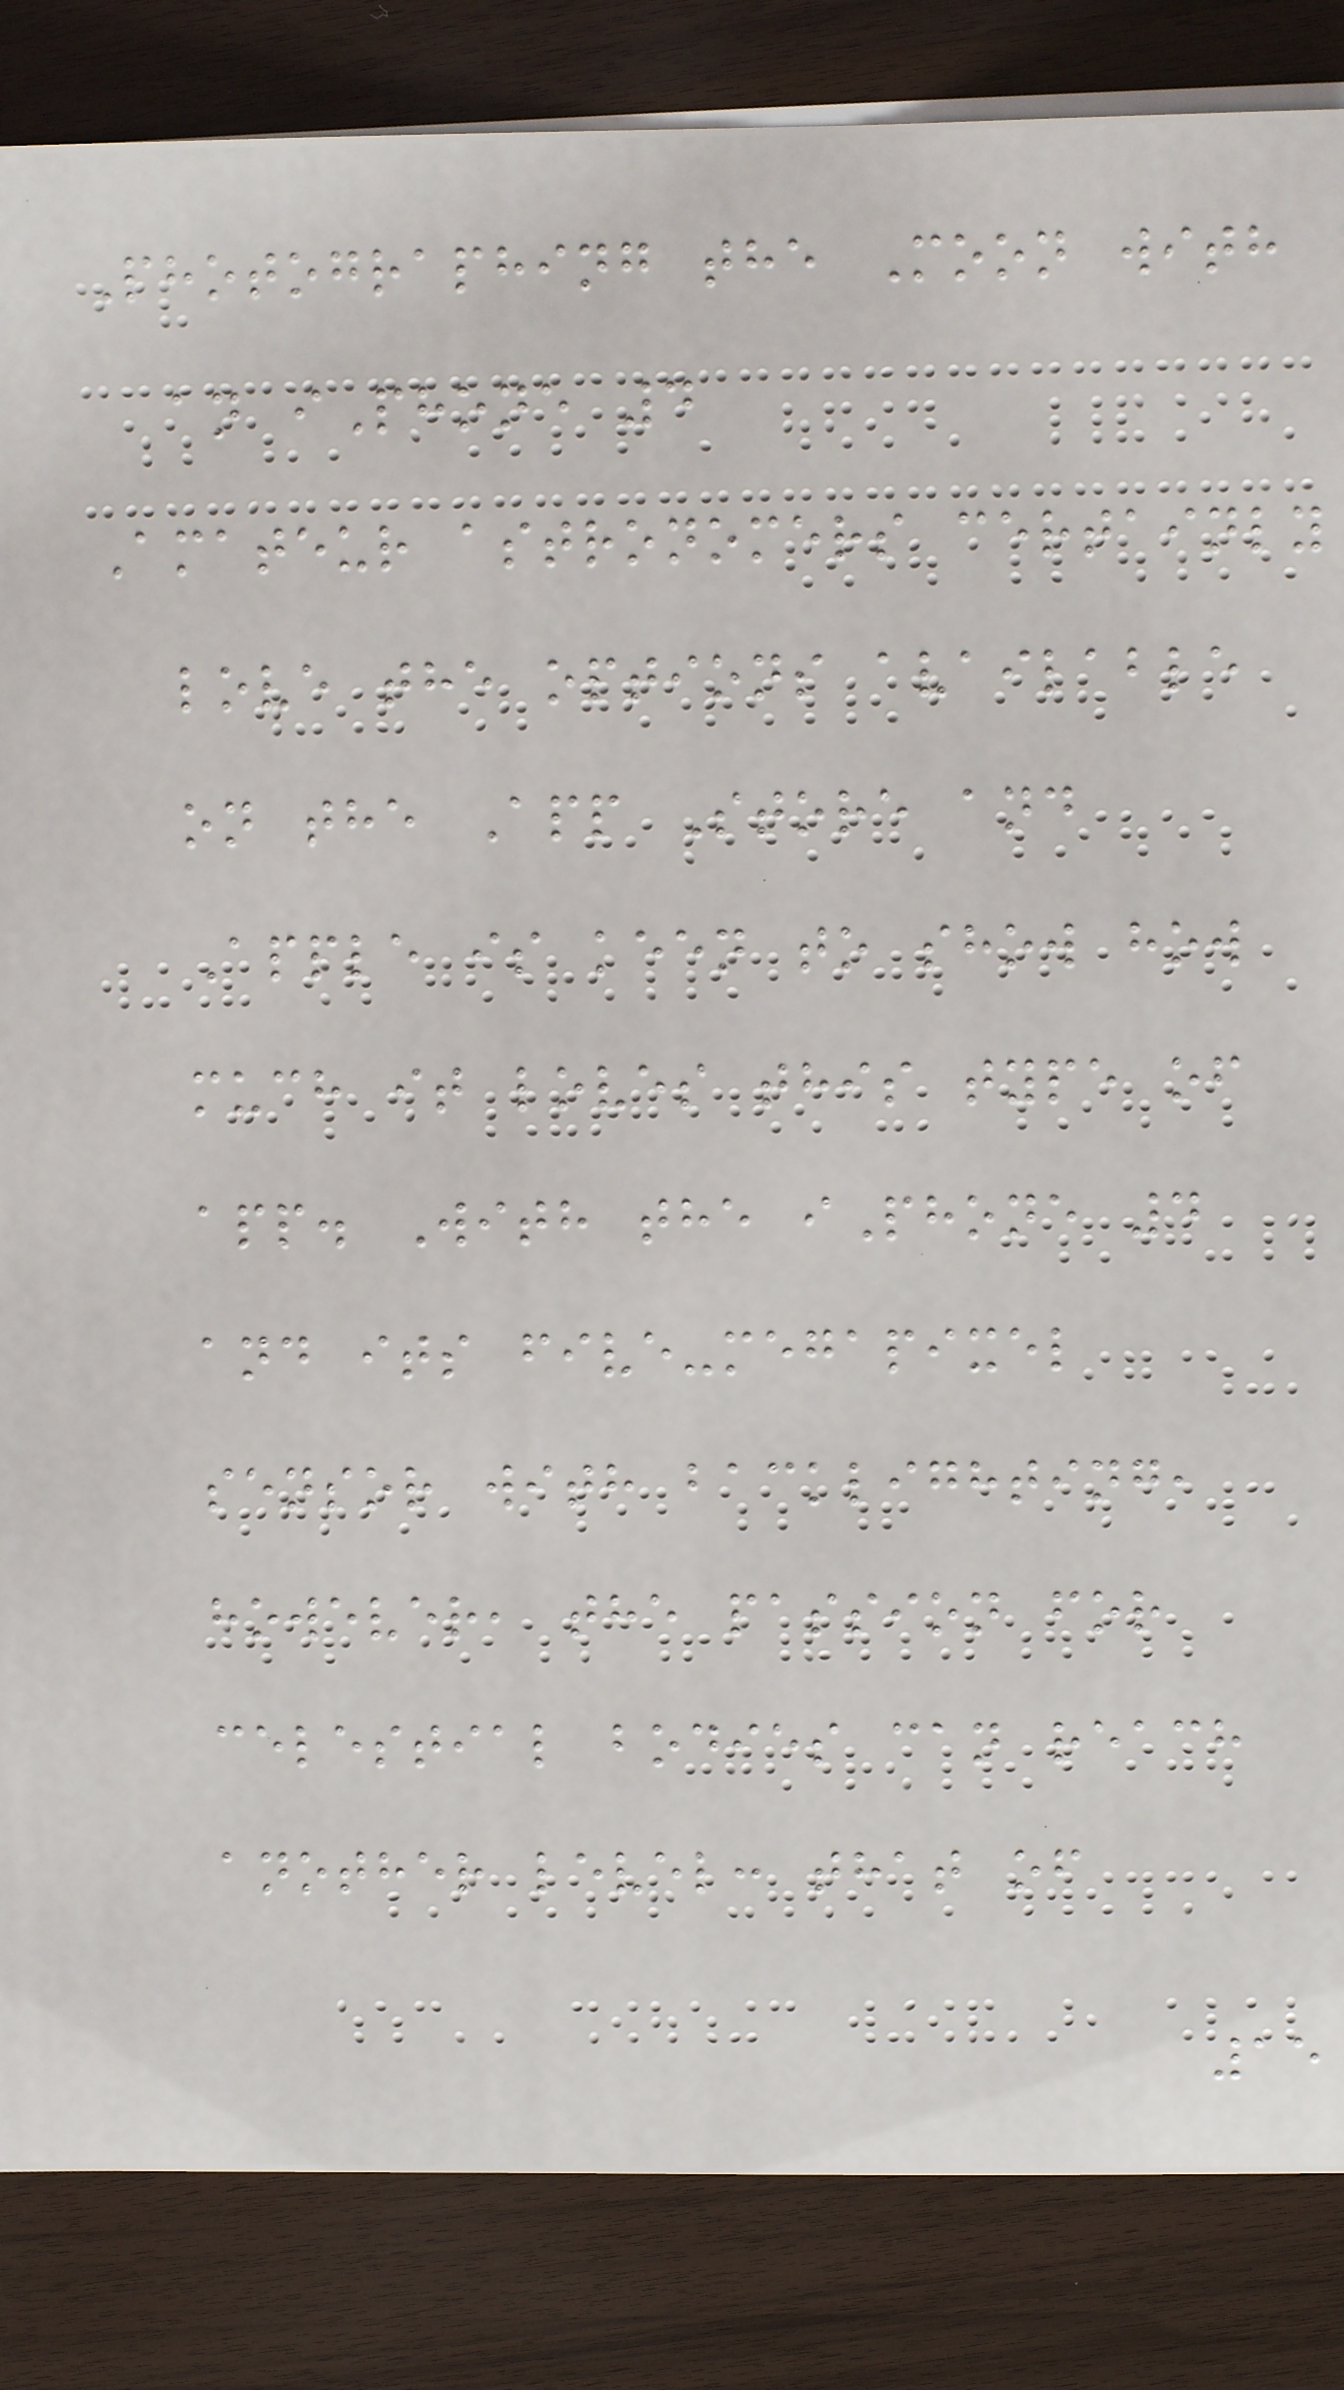Photographing the Moon with
an iPhone 4
Amateur astronomers certainly
love the options available
on the App Store and
Apple is keen to show how
much it loves this type of
app. With the iPhone 4
and its five-megapixel
sensor with backlighting,
however, the passion for
celestial bodies can reach
another level: that of
15
